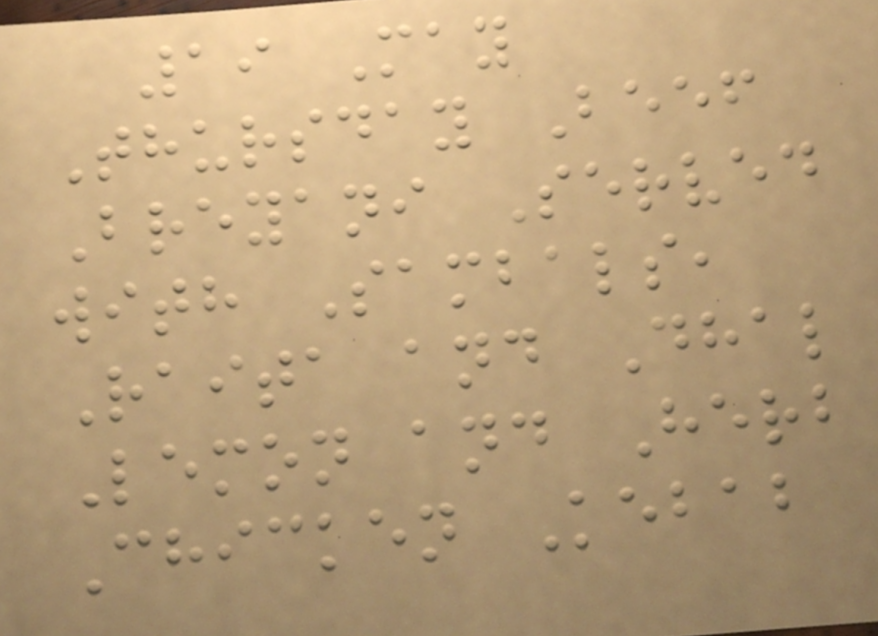19 May
Thursday Beef
Breyani Served
with Sambals,
Raita and Dhal
Lemon and Herb
Chicken Kebab
